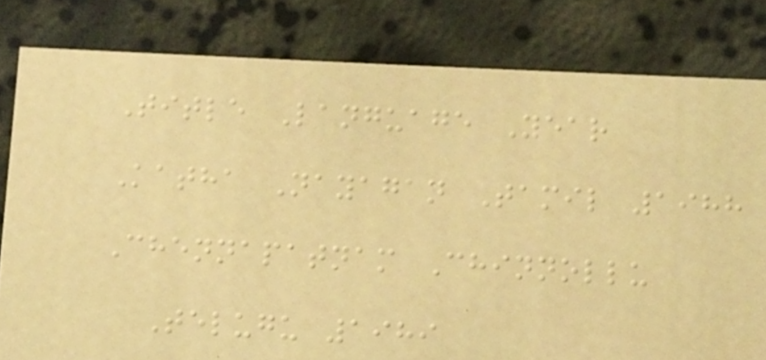Title Language Year
Katha Nayagan Tamil 1988
Chennapatnam Chinnollu
Telugu 1989
